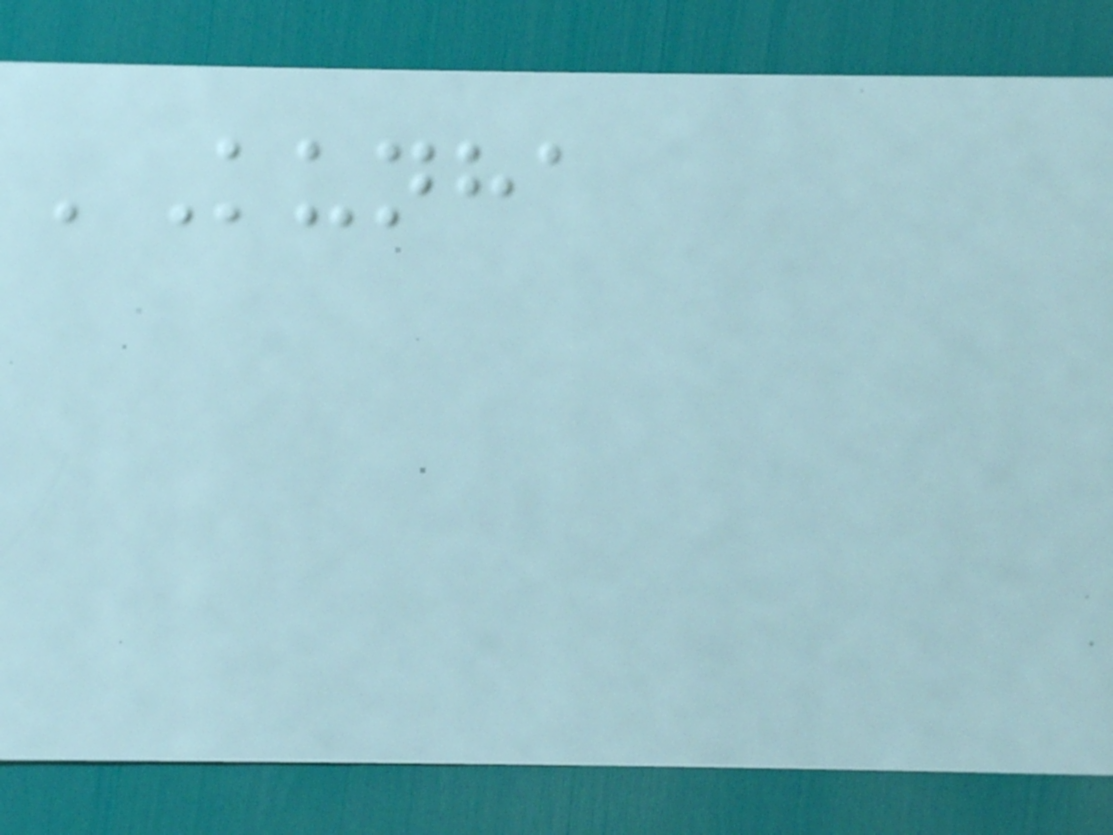'Kunha
